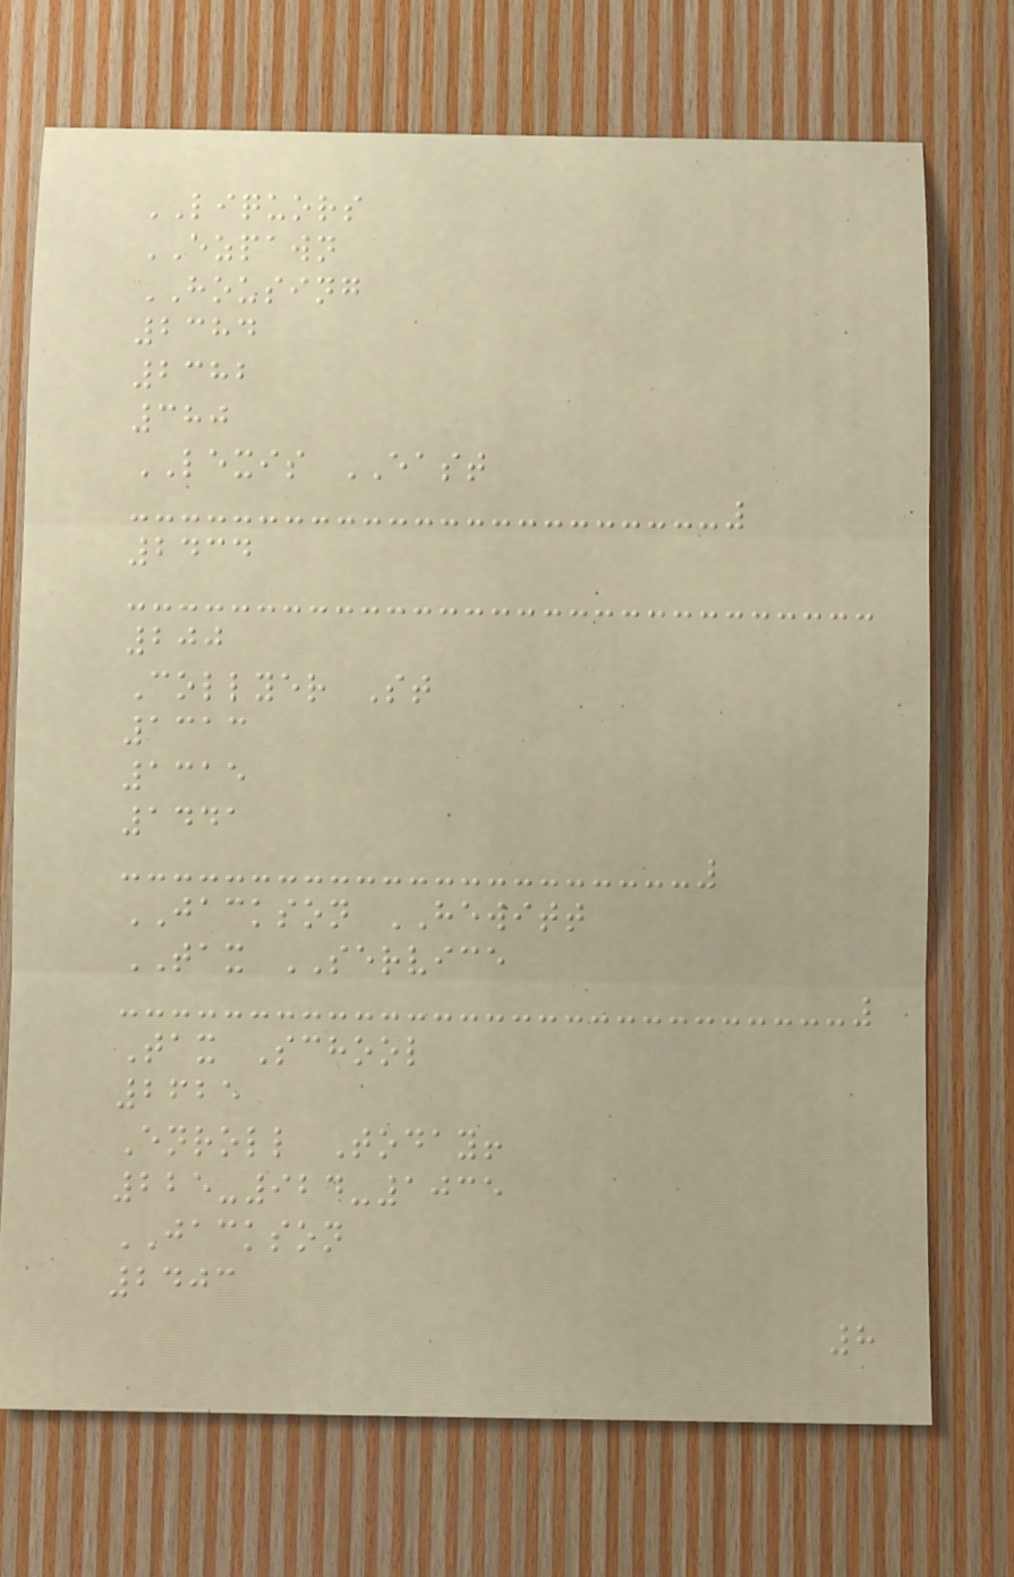LIQUORS
EZPAWN
HOUSING
2384
2382
380
LEXIS EAST
2434
200
Collyer St
1313
1315
1441
JACKSON HEWITT
TAX SERVICE
Tax School
2625
Enroll Today!
225-924-1035
JACKSON
2403
8
